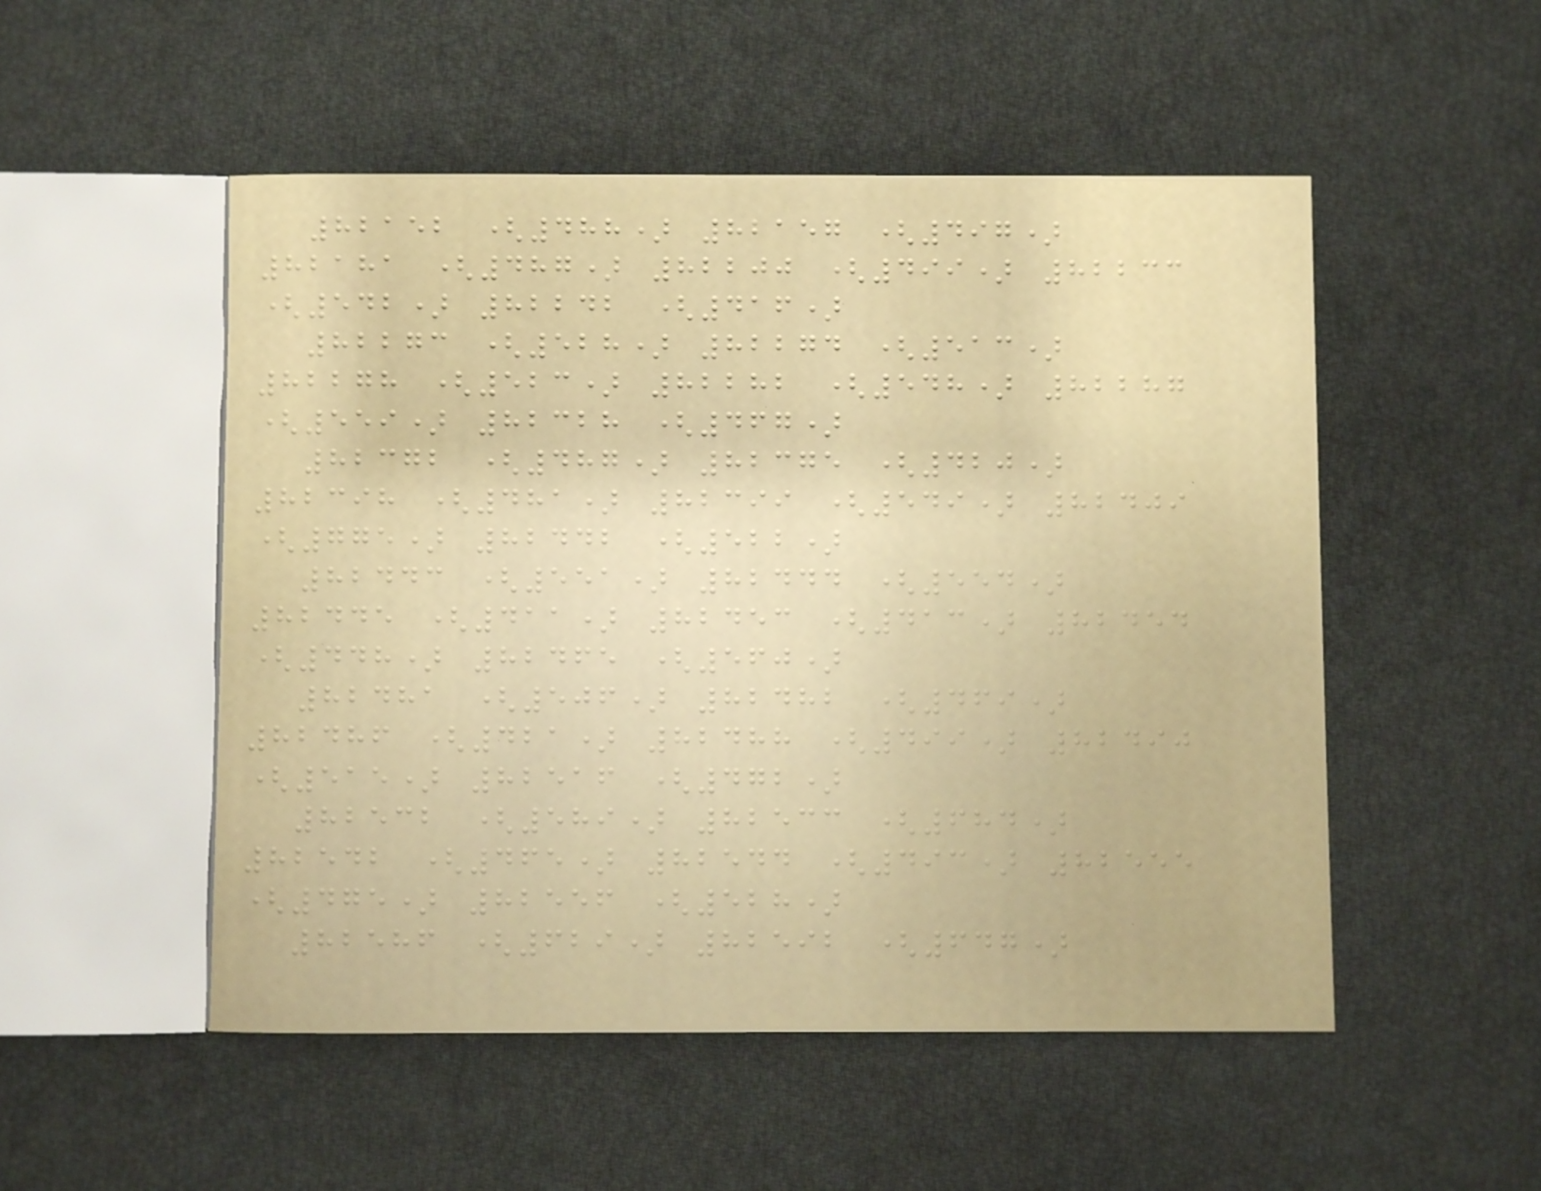82152 (488) 82157 (497)
82181 (487) 82200 (499) 82233
(542) 82242 (416)
82273 (528) 82274 (513)
82278 (523) 82282 (548) 82287
(559) 82328 (467)
82372 (487) 82375 (420)
82398 (481) 82399 (549) 82409
(775) 82442 (522)
82443 (551) 82444 (554)
82445 (411) 82453 (413) 82454
(448) 82465 (560)
82481 (506) 82482 (469)
82486 (421) 82488 (499) 82490
(515) 82516 (472)
82532 (589) 82533 (684)
82542 (465) 82544 (493) 82555
(475) 82556 (528)
82586 (629) 82592 (647)
